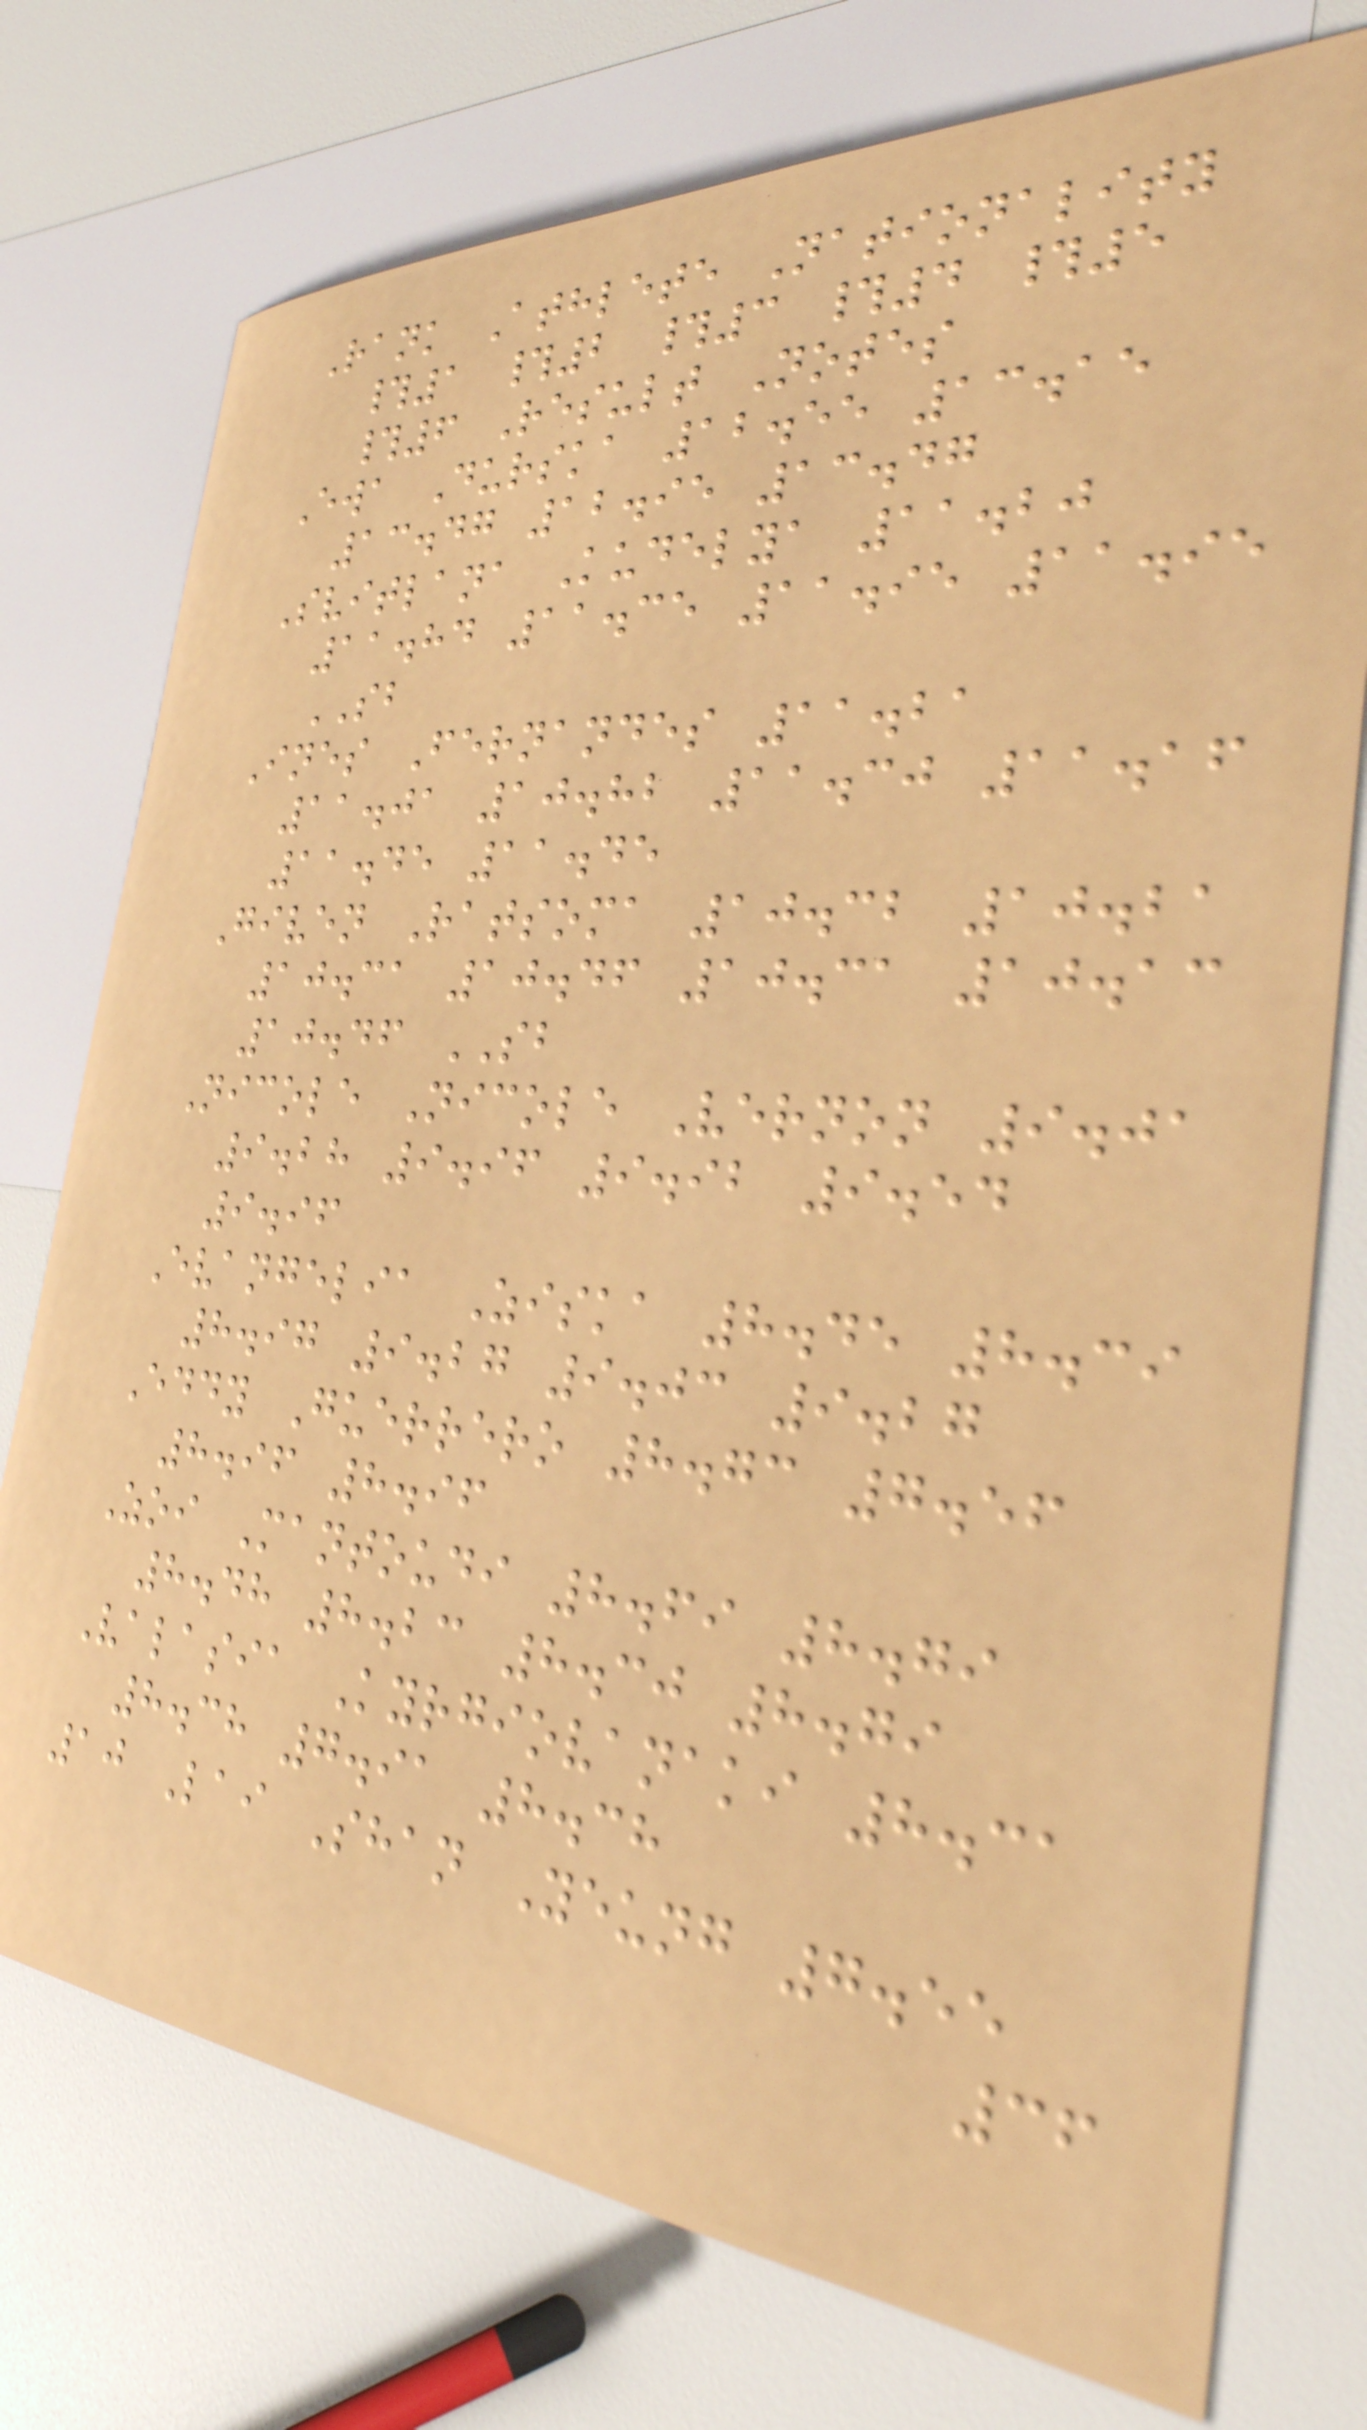Rank Athlete Nationality
#1 #2 #3 #4 #5
#6 Result Notes
Ewa Durska 12.55 13.15
13.47 12.95 13.47
Svitlana Kudelya 11.20
11.84 11.35 11.95 11.95
SB
Ines Fernandes 11.21
11.01 10.82 11.30 11.16
11.45 11.45
Given Ratsoma 10.32 10.21
10.31 10.46 10.31 10.13
10.46 SB
Nicole Nicole Vernon 9.01
9.28 9.96 9.92 9.54
9.96
Evangelia Ziska 8.45 8.39
8.97 9.27 9.03 9.27
Eddy Guerrero 8.73 7.56
8.96 8.96
Zoi Mantoudi 8.69 8.79
8.48 8.23 8.30 8.79
Valasia Kyrgiovanaki 8.31
8.38 7.91 8.38
10 Lai Shan Yeung 7.55
36
